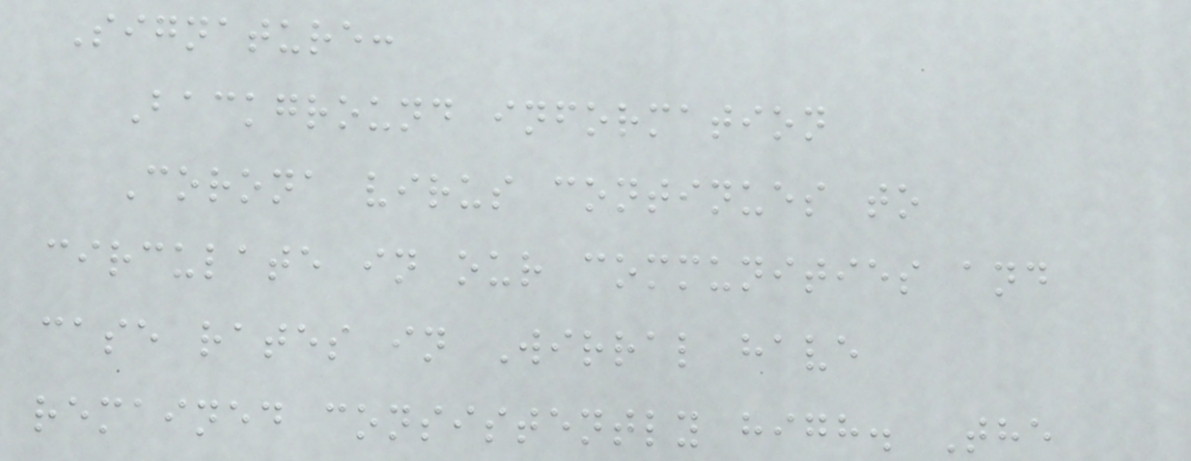Signature:
Background information
Corona virus continues to
circulate in our communities and
case rates in Wirral have
remained consistently high. The
